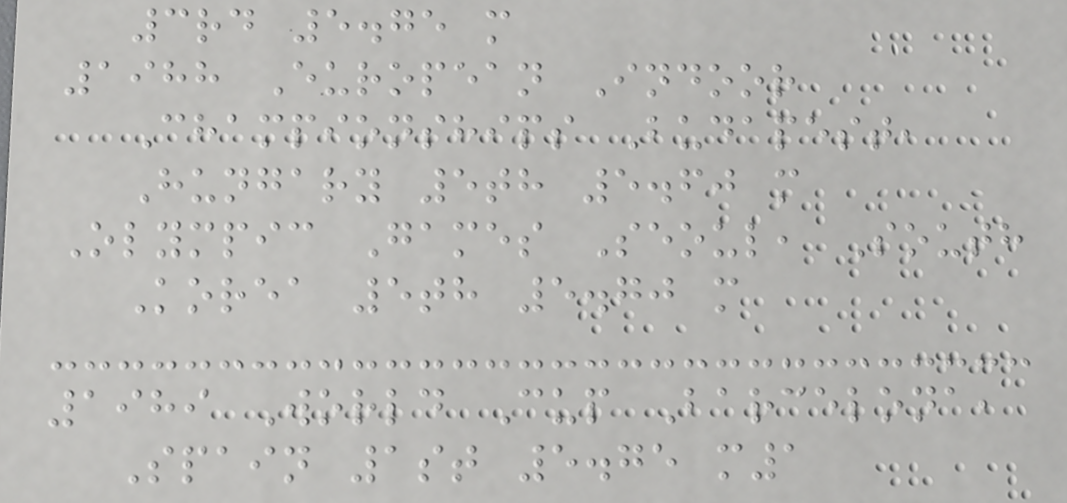3rd 5.75 m
1988 European Indoor
Championships Budapest,
Hungary 5th 5.60 m
Olympic Games Seoul, South
Korea 5th 5.70 m
1989 World Cup Barcelona,
Spain 1st 5.75 m1
